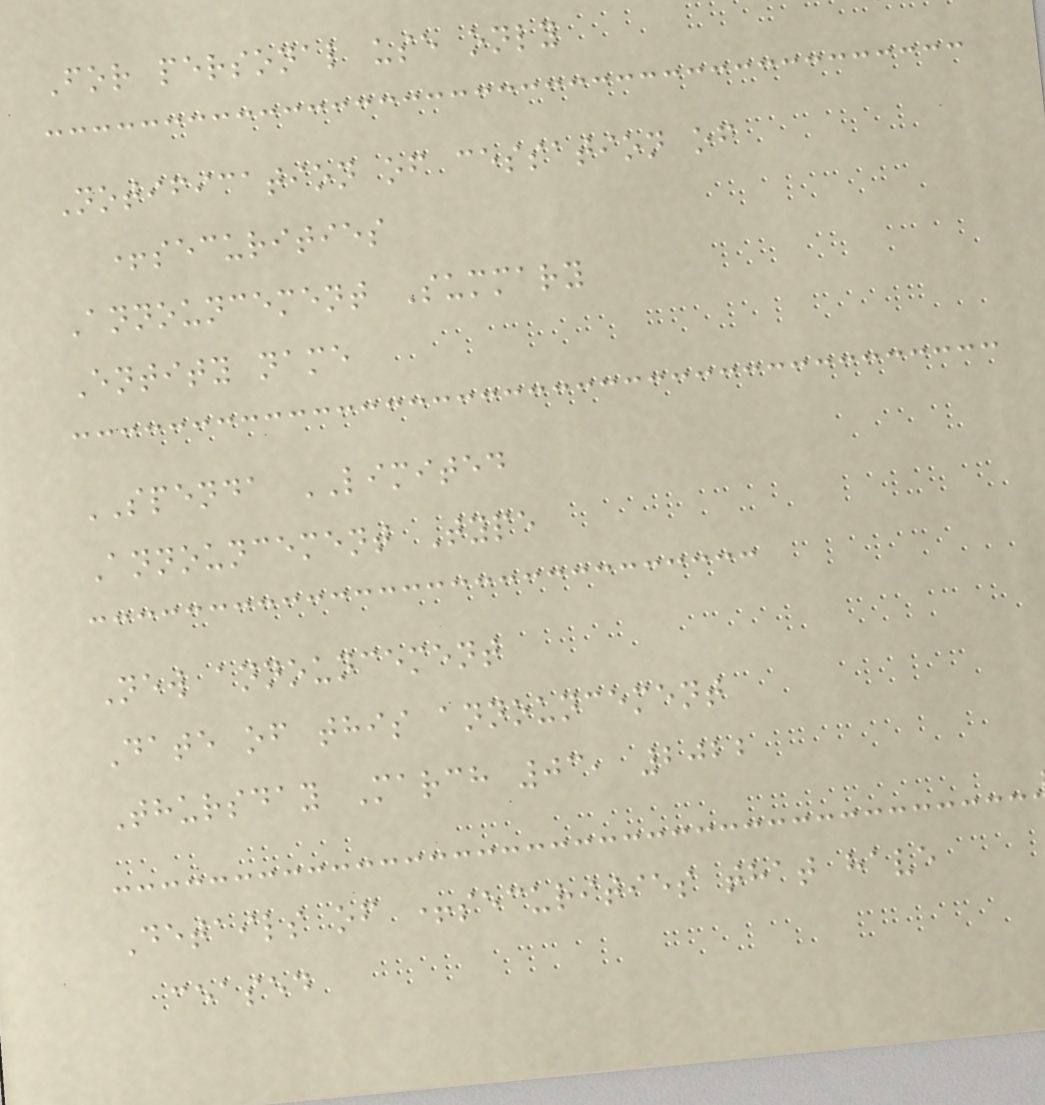For personal use only
Notification of cessation of
+securities
Announcement Summary
Entity name
SPENDA LIMITED
Announcement Type
New announcement
Date of this announcement
Thursday March 03, 2022
Details of +securities that have
ceased
